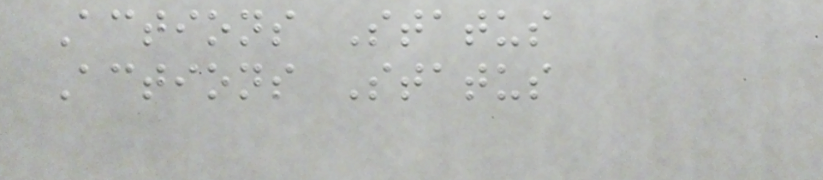Actions Status
Actions Status
